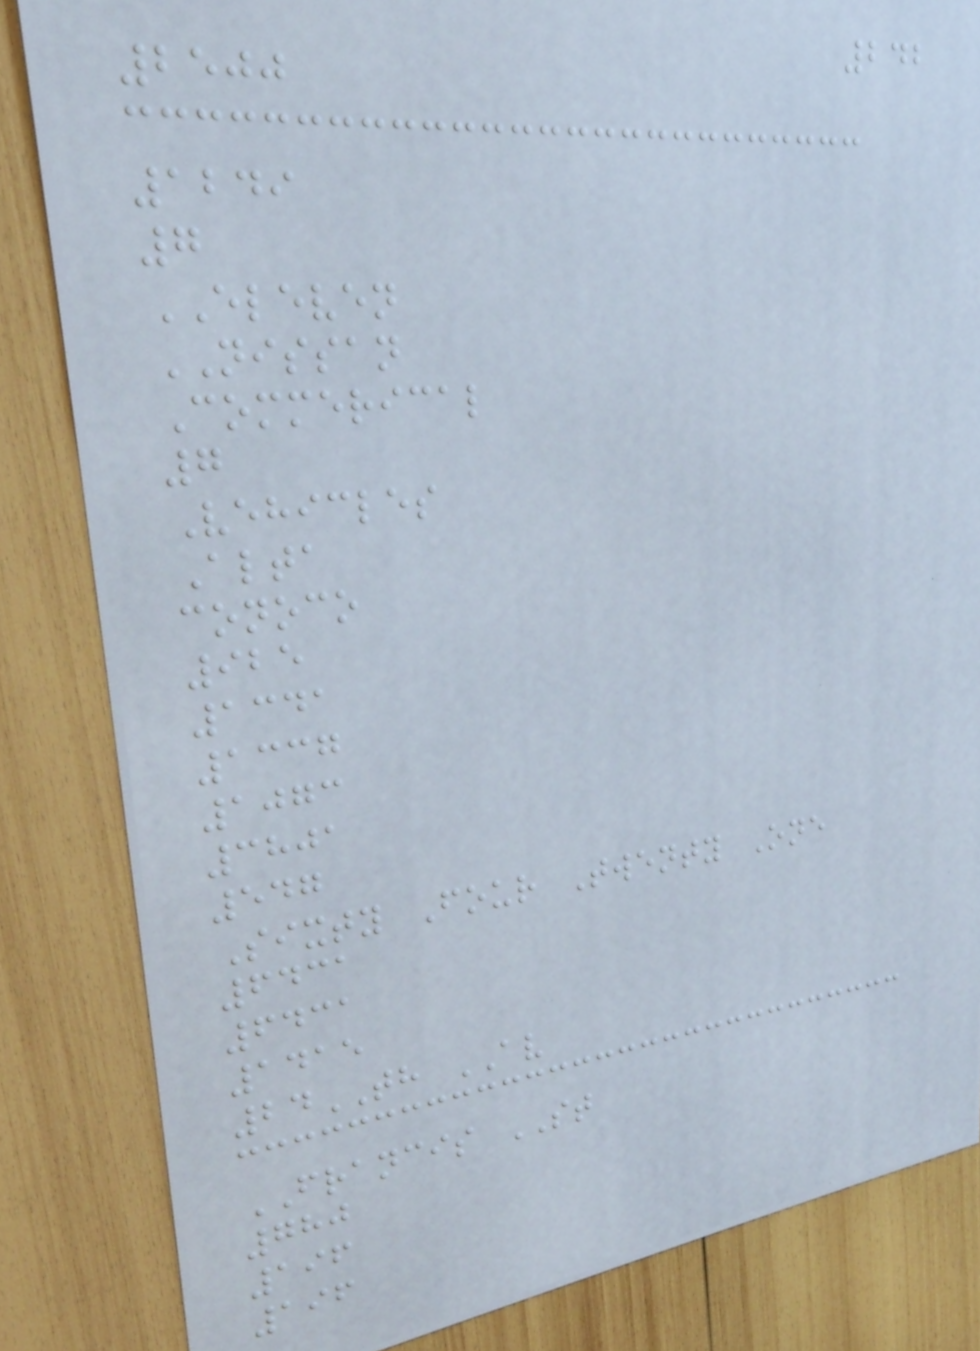242
2500
1249
7
ELEVEN
NISSAN
Commerical
7
Vehicles
Alta
conoco
925
1341
1337
1073
3801
547
Sixty Four Twenty One
6431
6431
1415
24TH AV
FRANCIS ST
780
196
196
